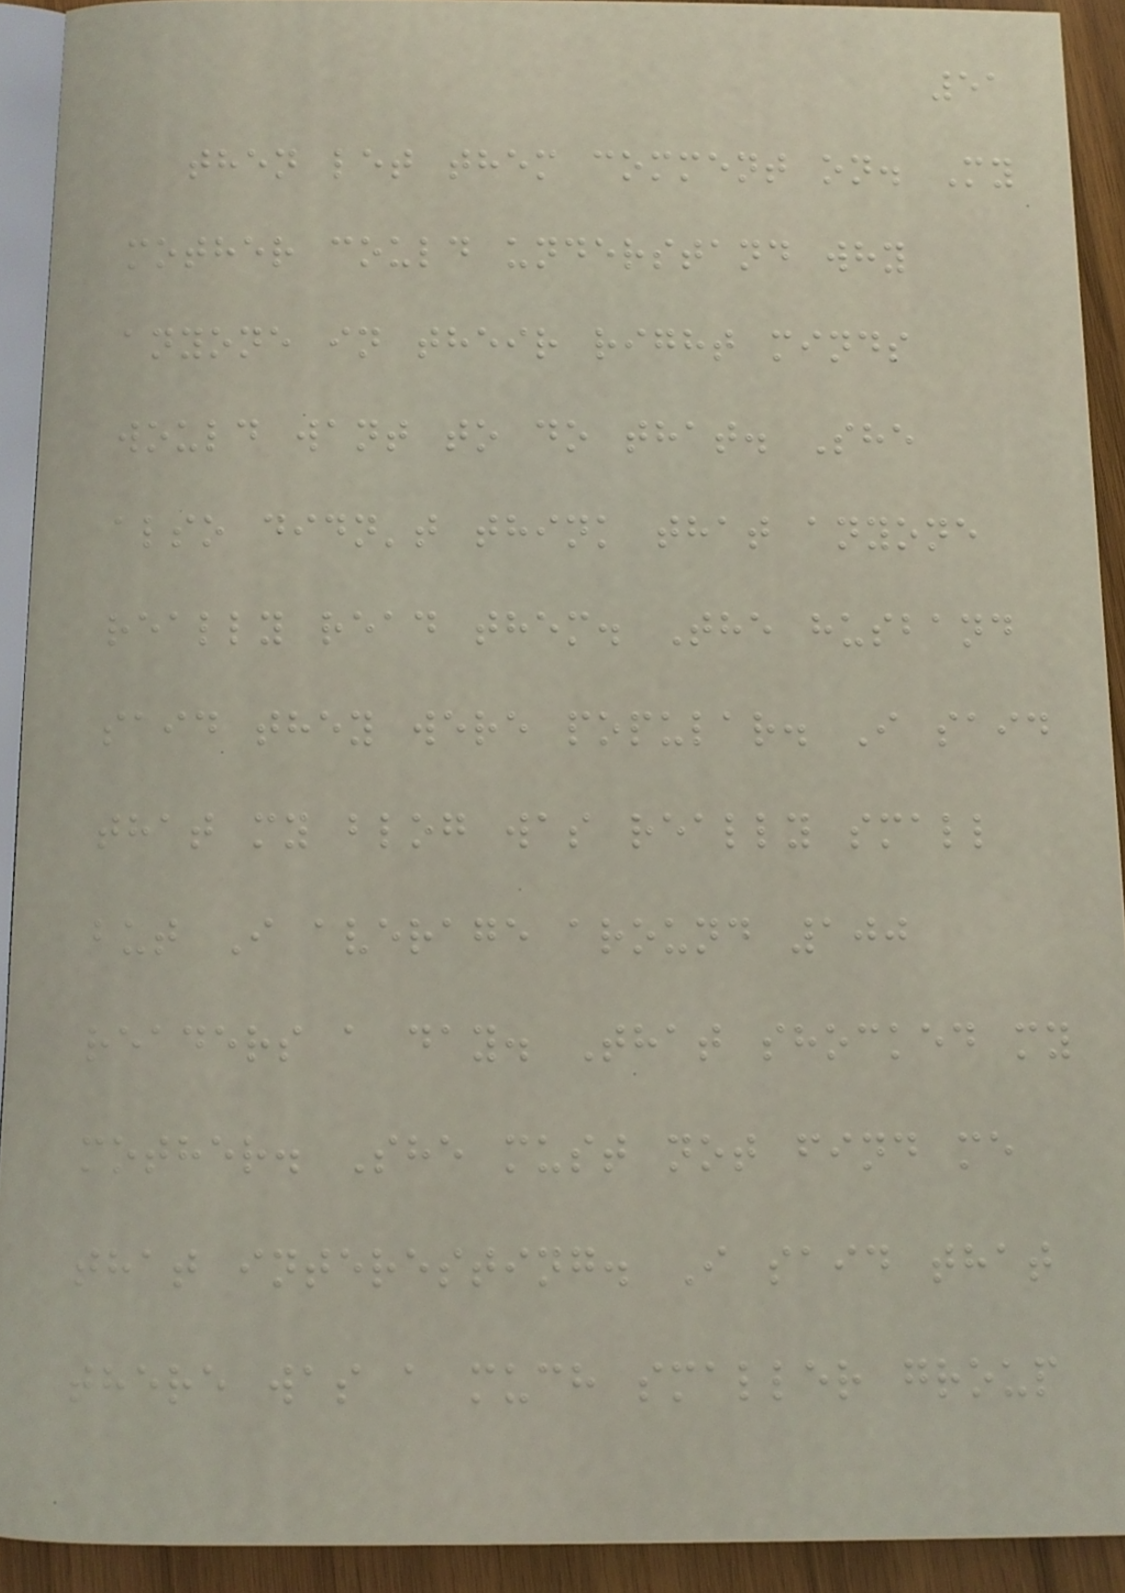51
then let them comment on. My
mother could understand why
anyone in their right minds
would want to do that. She
also didn't think that anyone
really read them. The husband
said they were popular. I said
that my blog was really small
but I average around 100
readers a day. That shocked my
mother. She must not find me
that interesting. I said that
there was a much smaller group
